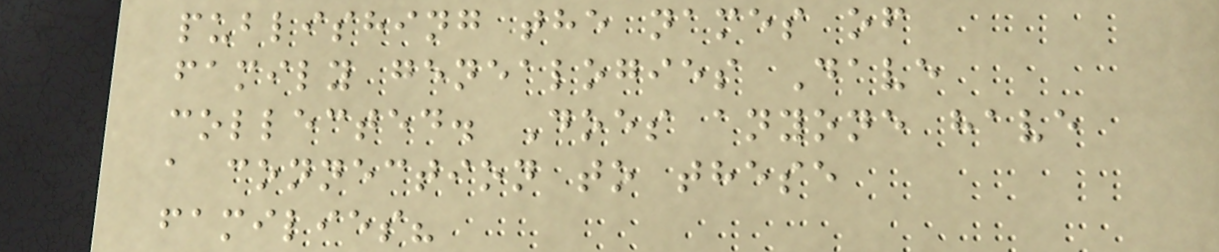publishing the names of
family genealogies Dave
collected. Does anyone have
a connection to these
families?
